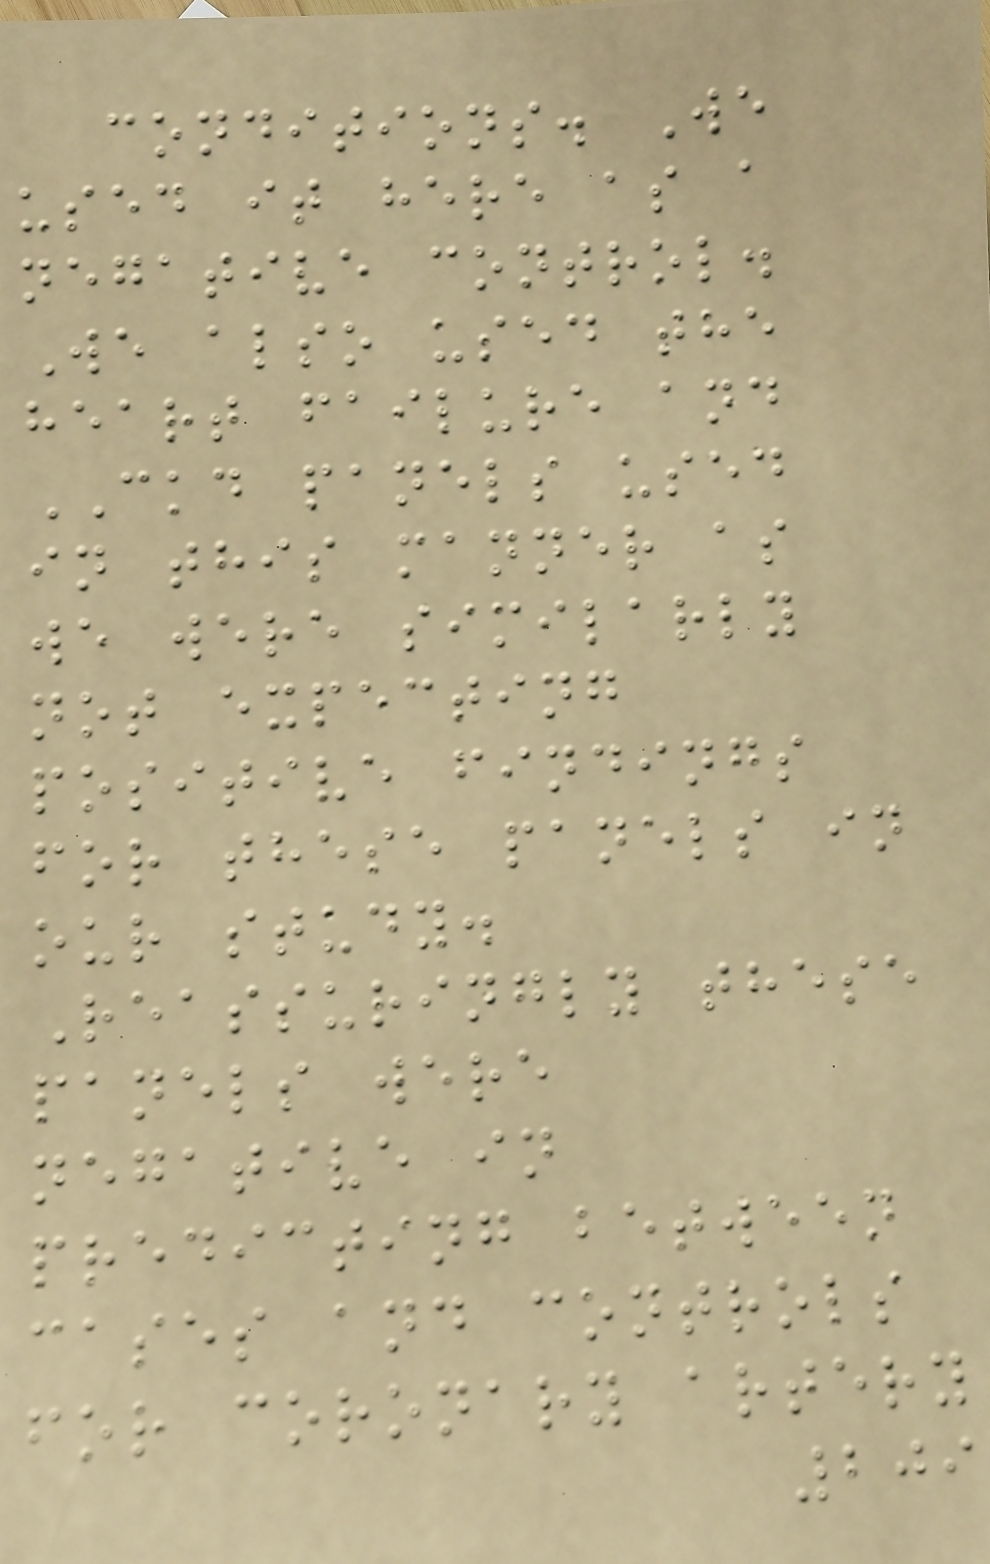conditions. We
used it here as a
negative control.
We also used the
heart failure and
CKD panels used
in this manner as
we were similarly
not expecting
positive findings
for these panels in
our study.
Reassuringly these
panels were
negative in
predicting between
cases and controls
for coronary artery
209
